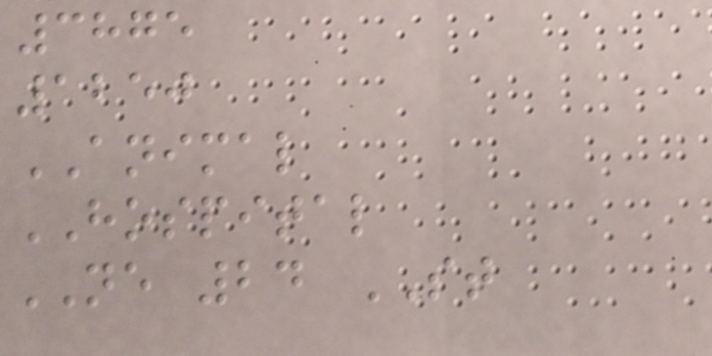3875
1250
ANIMAL
HOSPITAL
NE 24 ST
